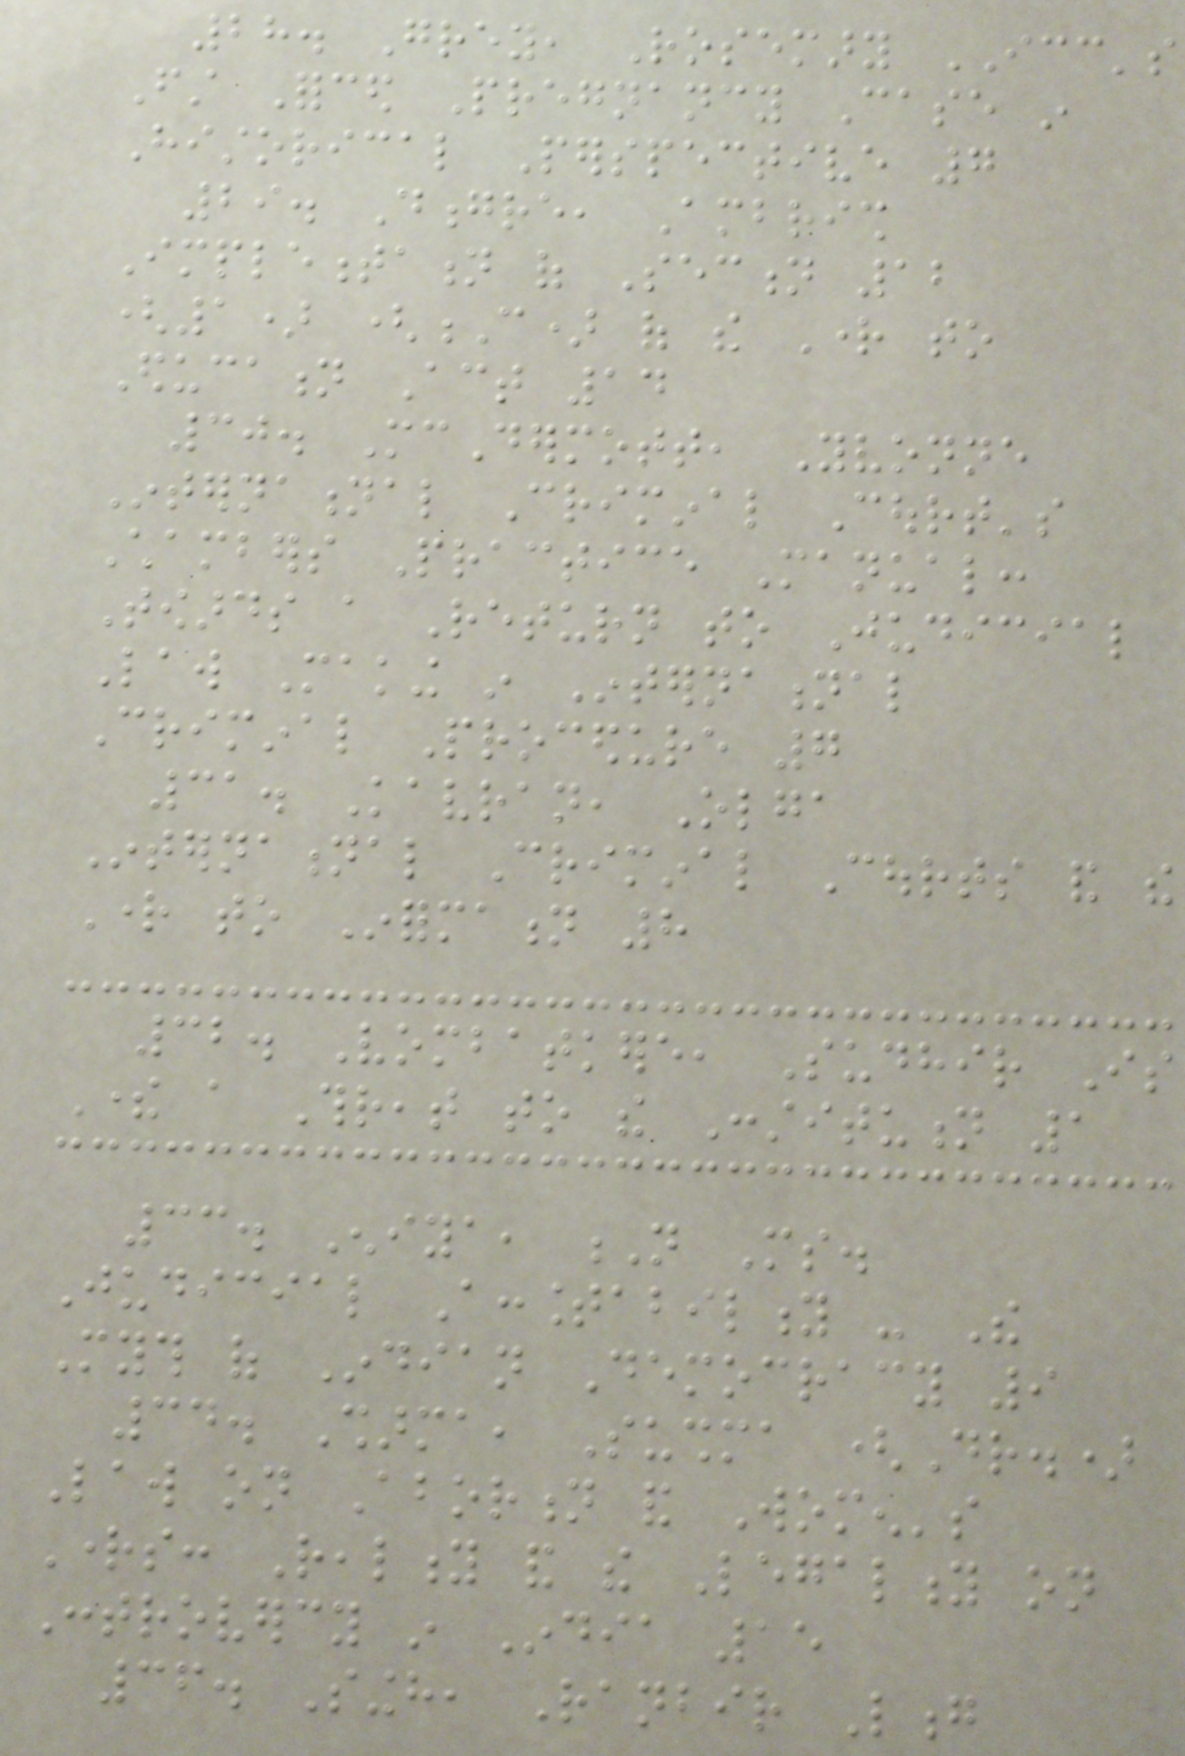28. Grey, Rosemary ICC's
First Forced Pregnancy Case in
Historical Perspective 7
29. Dongre, Ambrish
Implementation of Section 12
(1) (C) of the Right to
Education Act 14
30. McDermott, Yvonne
International Criminal Court's
Chambers Practice Manual:
Towards a Return to Judicial
Law Making in International
Criminal Procedure 7
31. Kavran, Olga
International Criminal Courts and the
Right to Information 8
32. Vombatkere, Sudhir Is
There a Threat to the Constitution 1
33. Eniya, N Ms.
Judicial Accountability - The
Myth of Indian Democracy 9
34. Sharma, Sushma (Dr.)
Law on Abortion and Women's
Rights: Reality and the Legality on
Controvercy in India 15
36. Singh, Ranbir Long
